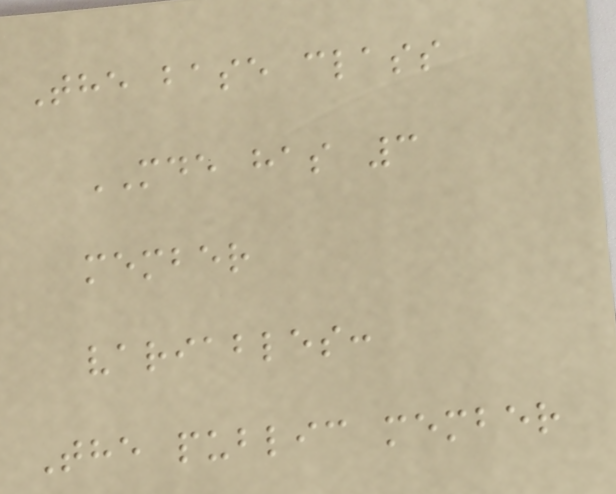The base class
MDE has 3
member
variables:
The public member
